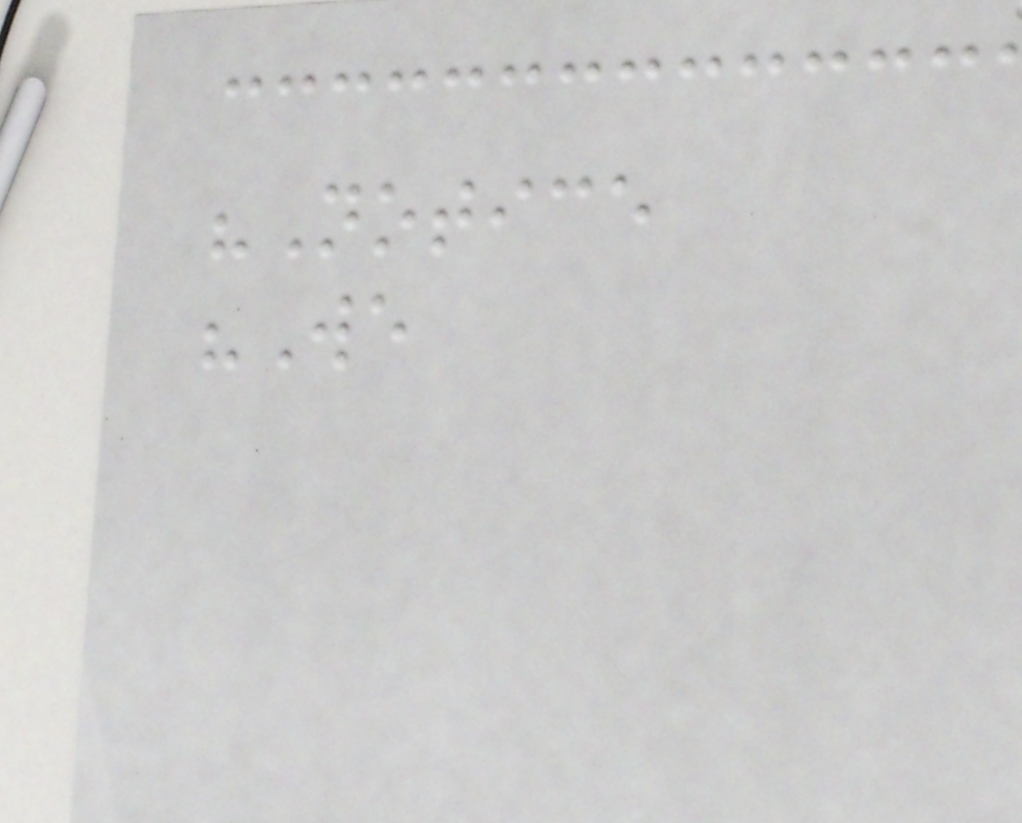"Notice
"We
